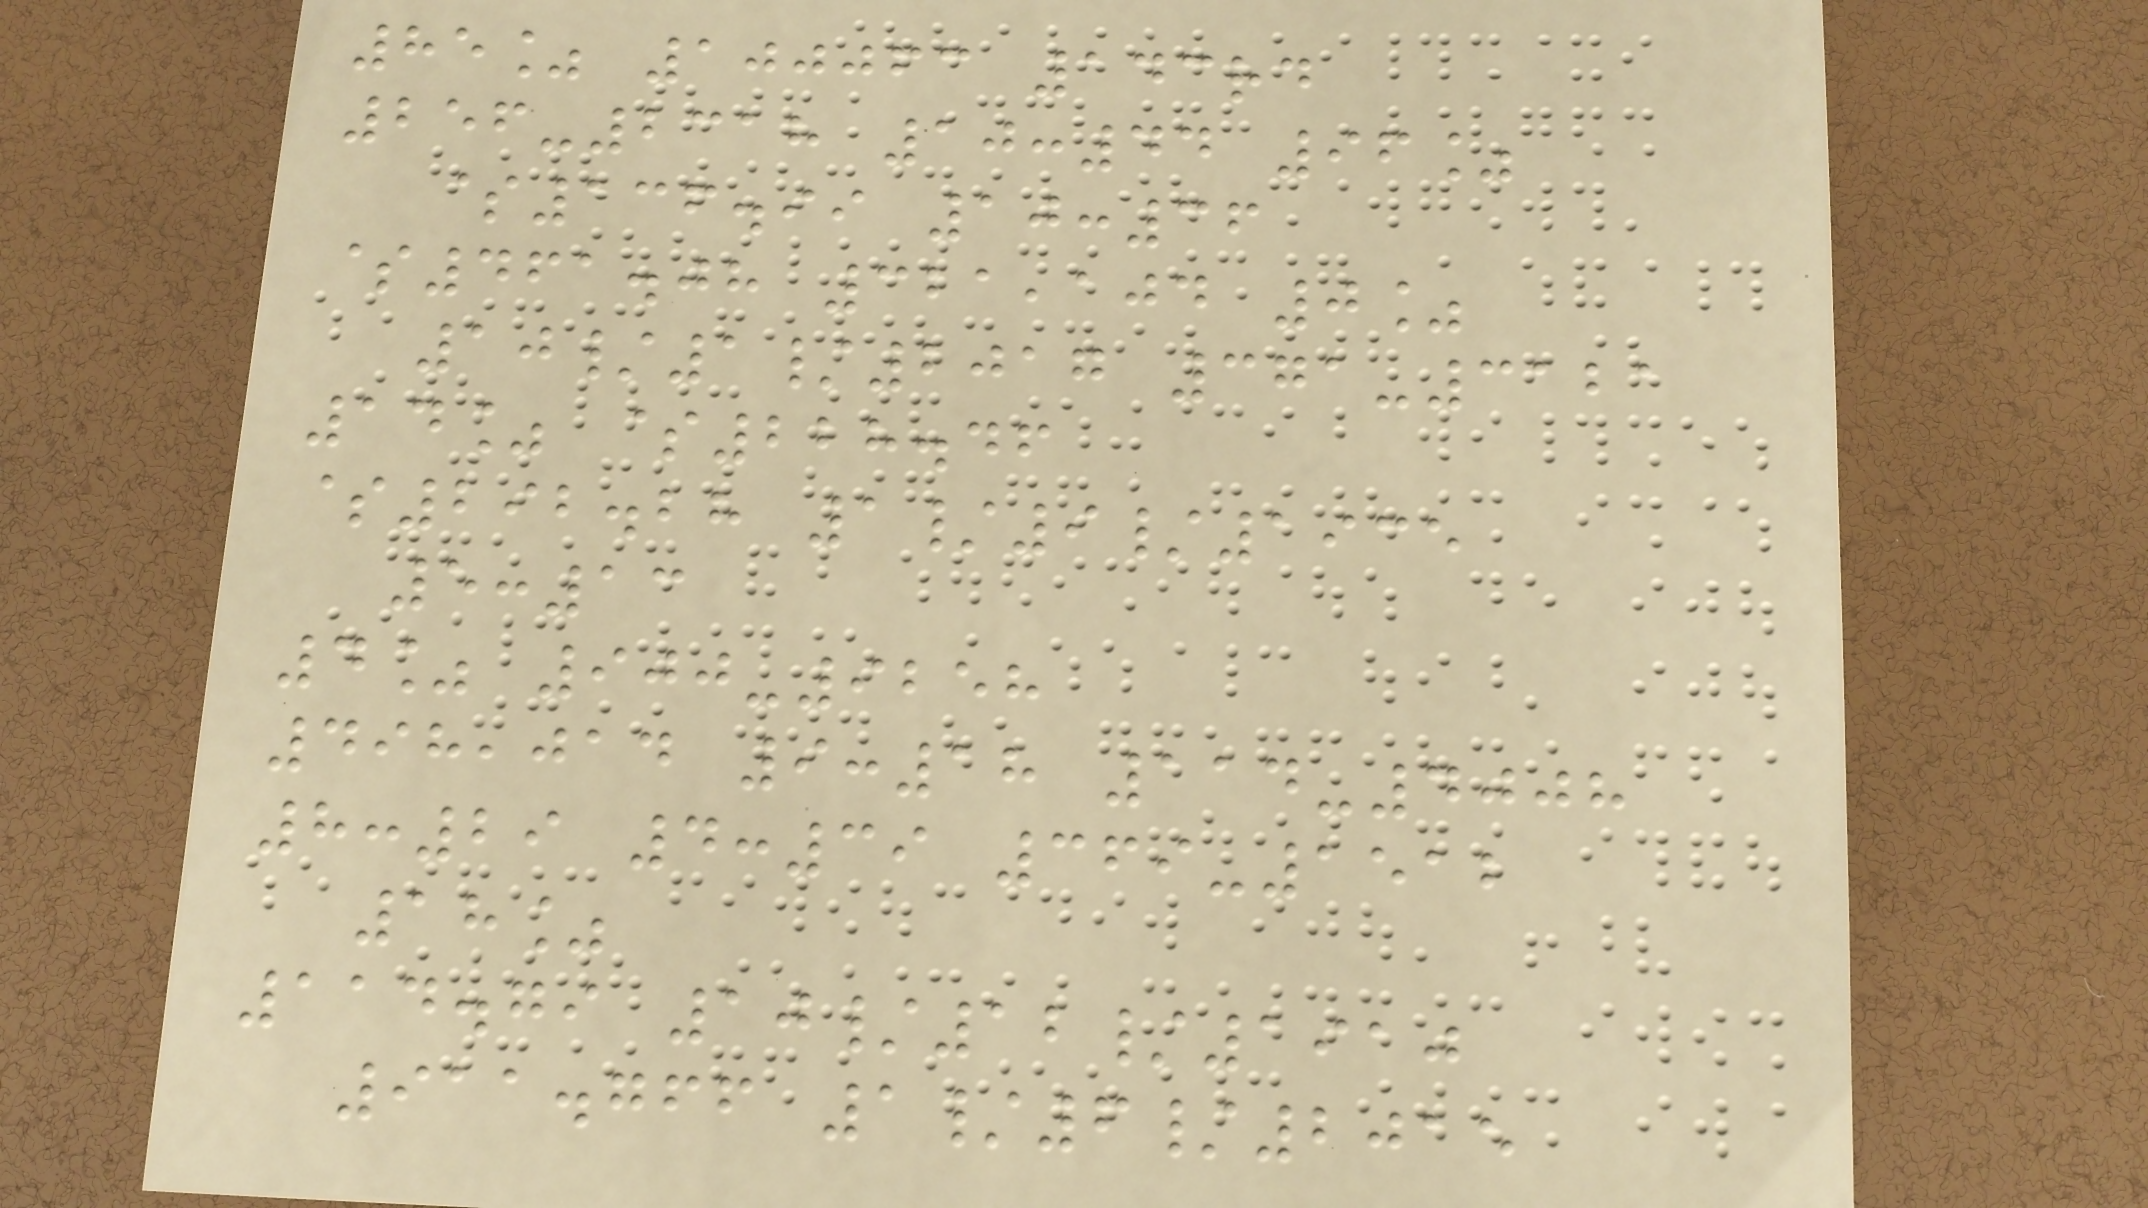85% 100063 143rd
256-2318 10:44 96%
$136.99 10:36
$461.08 321,104 0%
10/1/2017 371-3121
14% $228.46
$292.28 1/9/1935
5:13
4% 900-9258
498,014 9:18 114-4008
8:29 4:39 369-1512
18%
114.79 10/12/1910
911.766 1/6/2015
